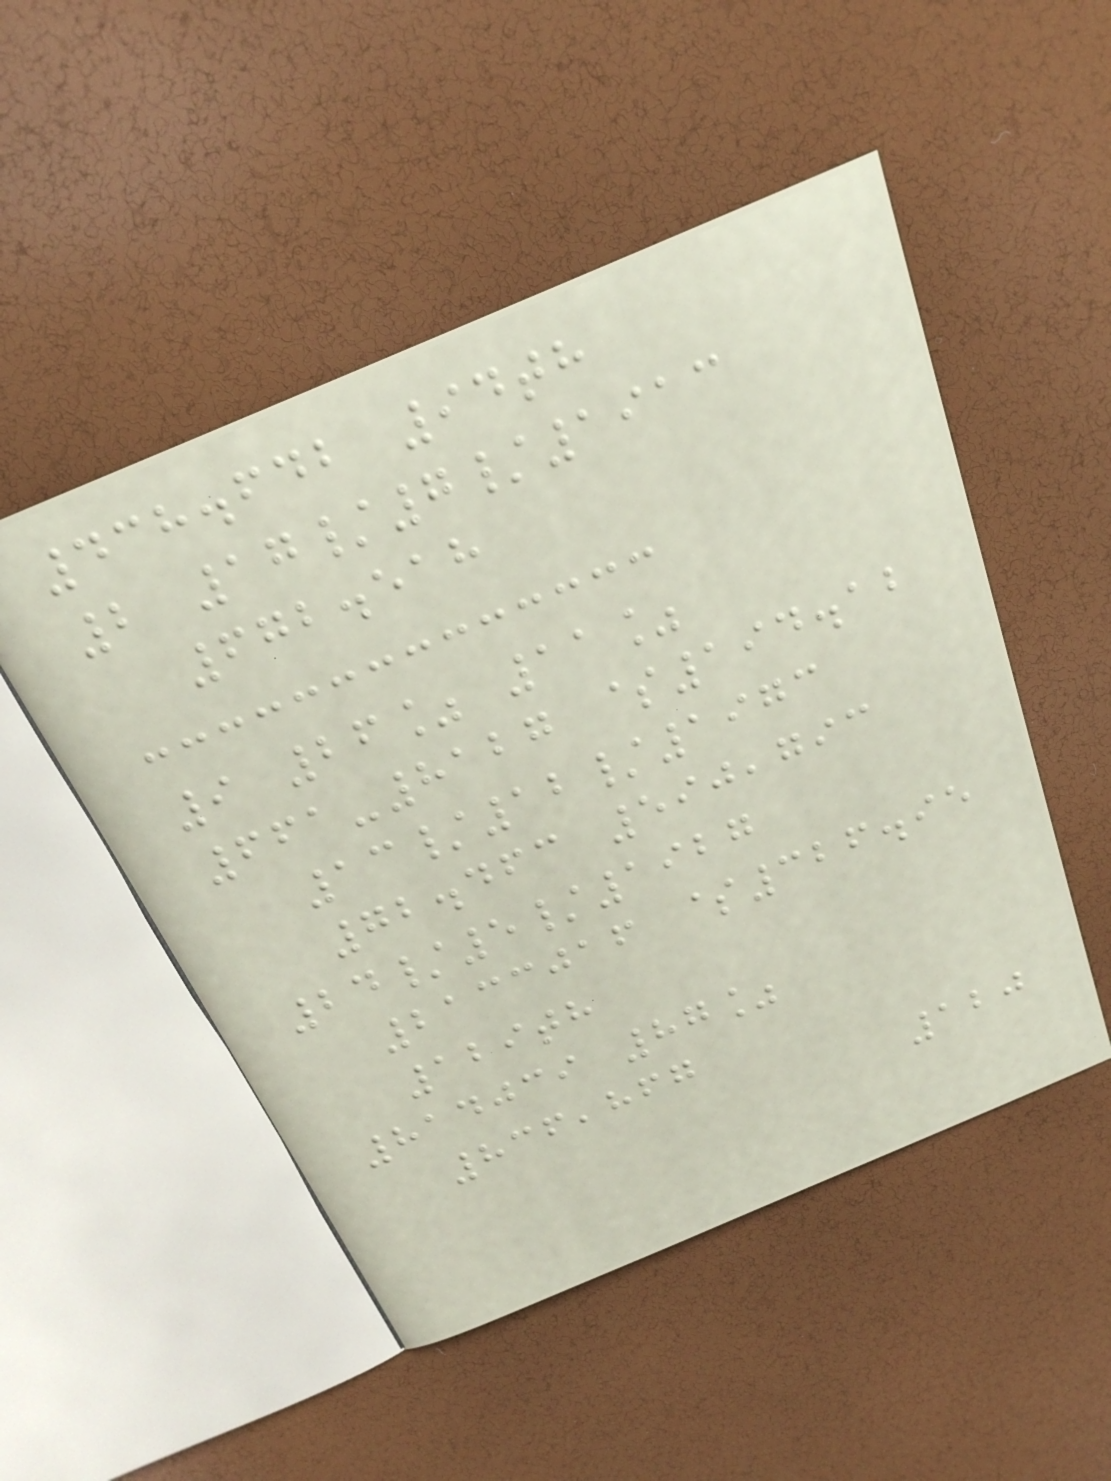438.642 94th
2 17/7/1913
672.518
9 26% 11%
661-8127 $194.12
13/12/1973
72.463 590,793
24/5/1927
2133016 $326.95
129th
814039 87%
836,867
120
